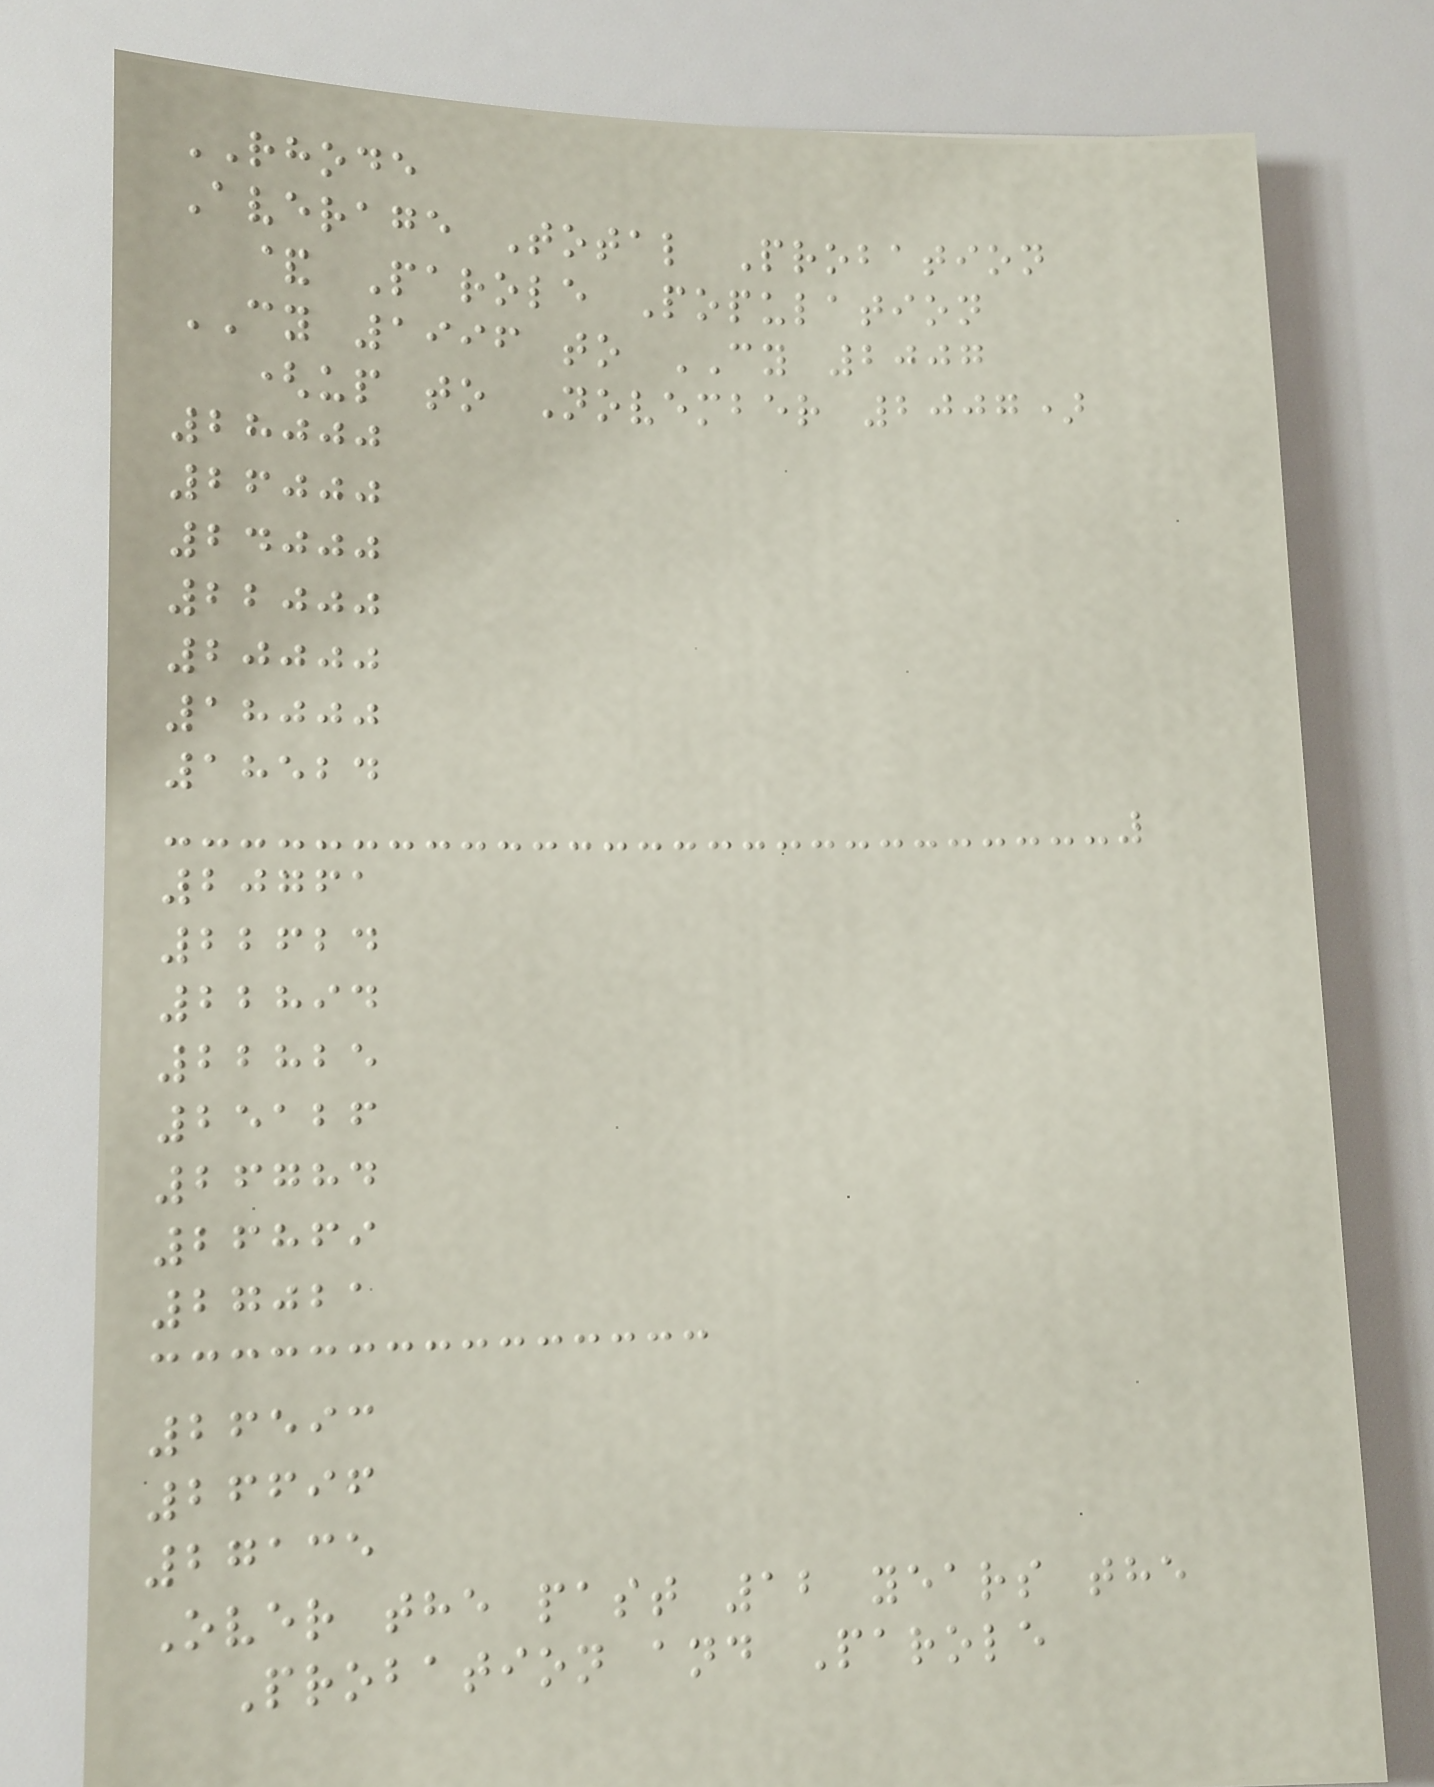RHODE
Average Total Probation
& Parole Population
CY 1996 to CY 2007
(up to November 2007)
28000
26000
24000
22000
20000
18000
18524
20761
22624
22894
22825
25126
26784
26869
27021
26593
26696
27135
Over the past 12 years the
Probation and Parole
